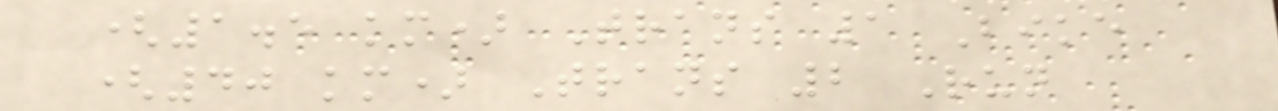(1.5 km) Trans 1 Bike
(40 km) Trans 2 Run
